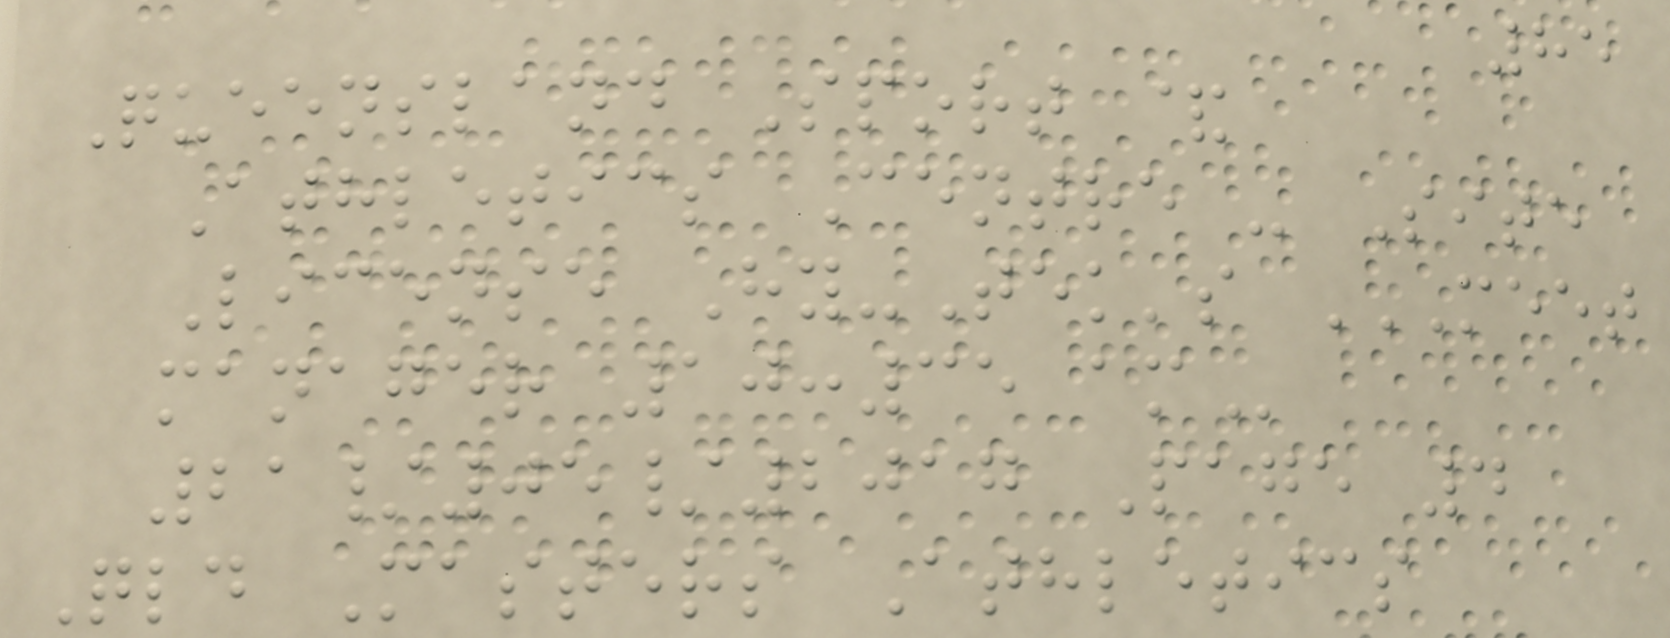85
Queensland Sport &
Athletics Centre - Site
License Hy-Tek's MEET
MANAGER 10:35 AM
21/05/2017 Page 4
Qld Masters Athletics
